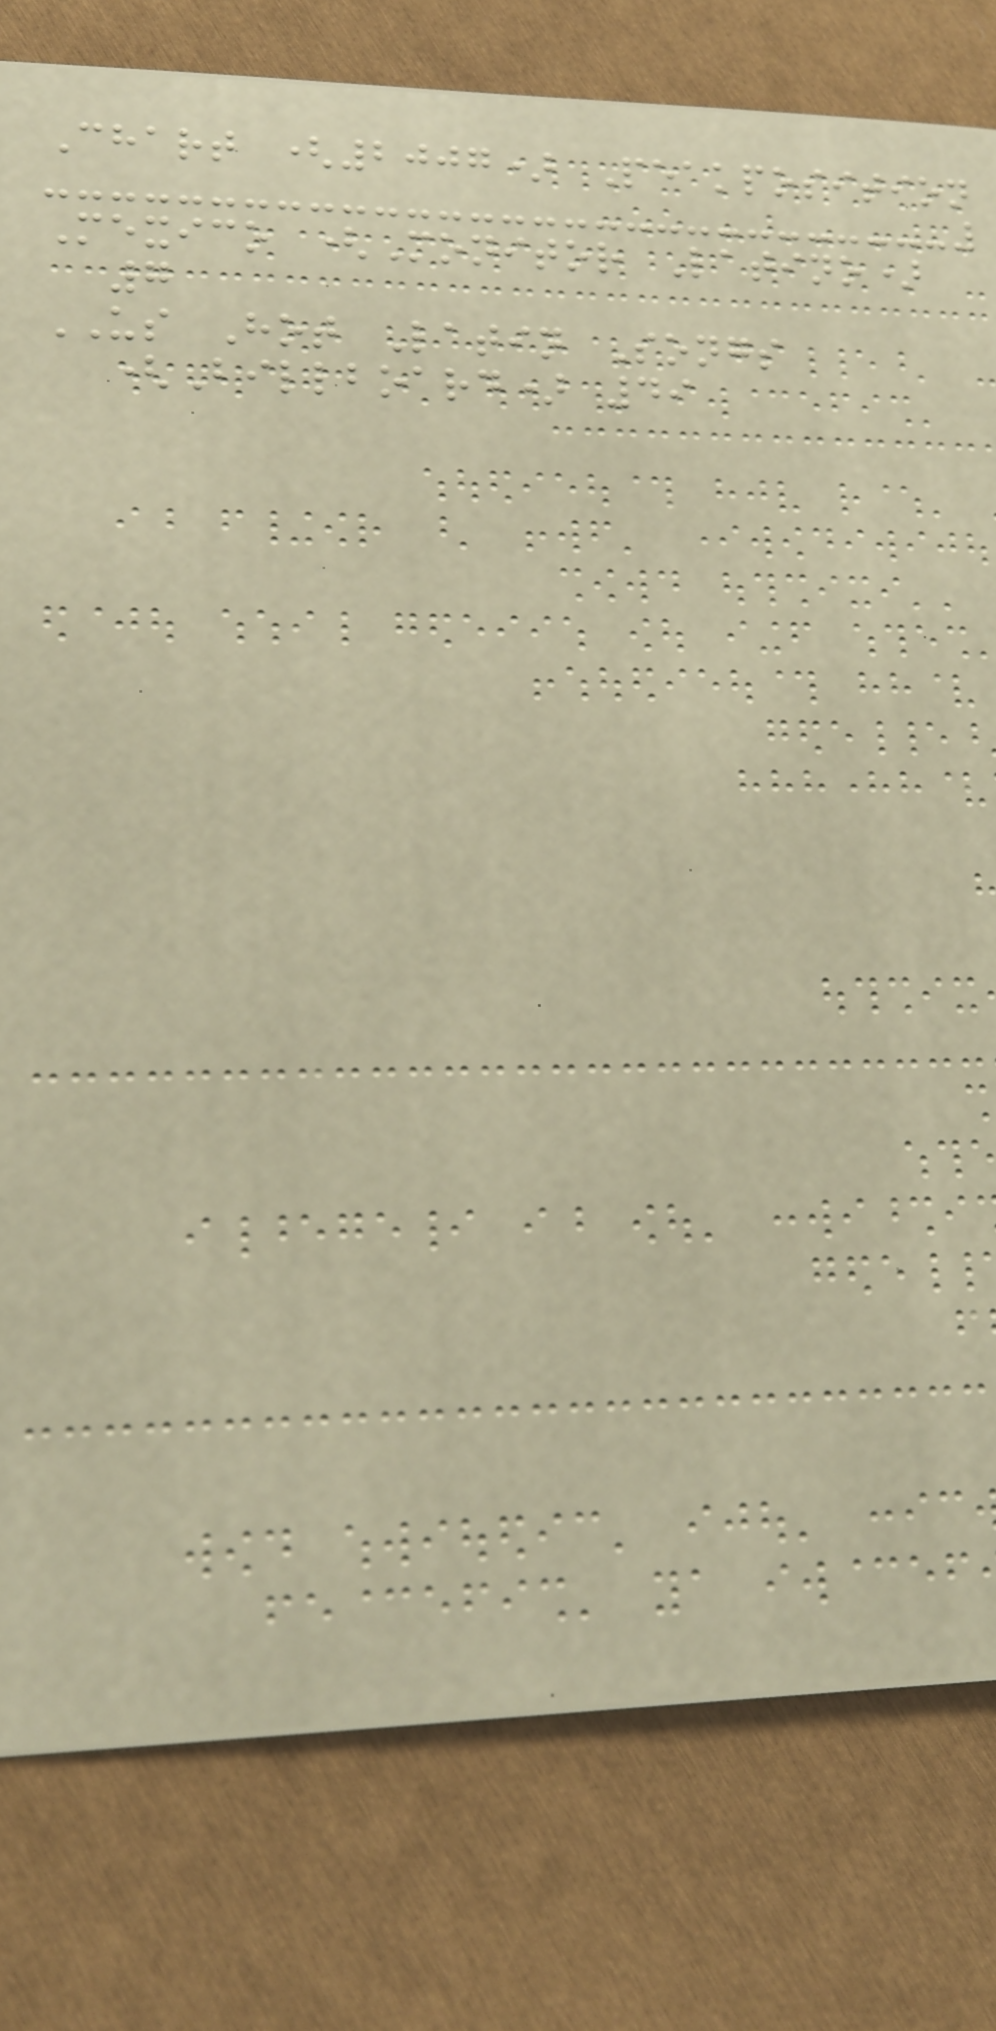Chart (2007) Peakposition
Mexico (Monitor Latino)
7
US Hot Latin Songs
(Billboard) 49
